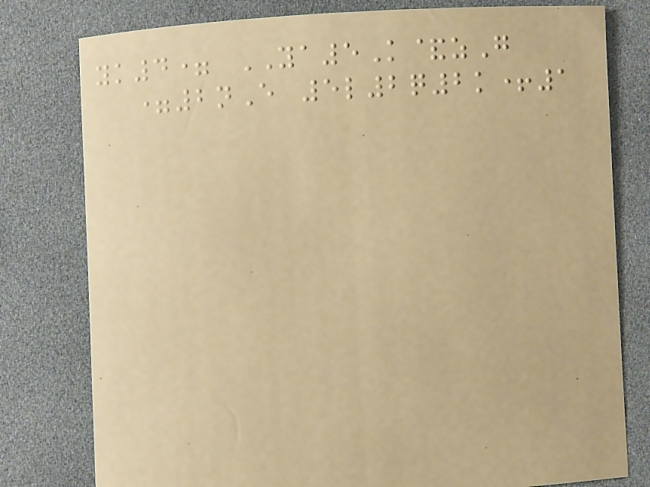yk4= YA5K&zG
=2nE 5l2q2k+1
